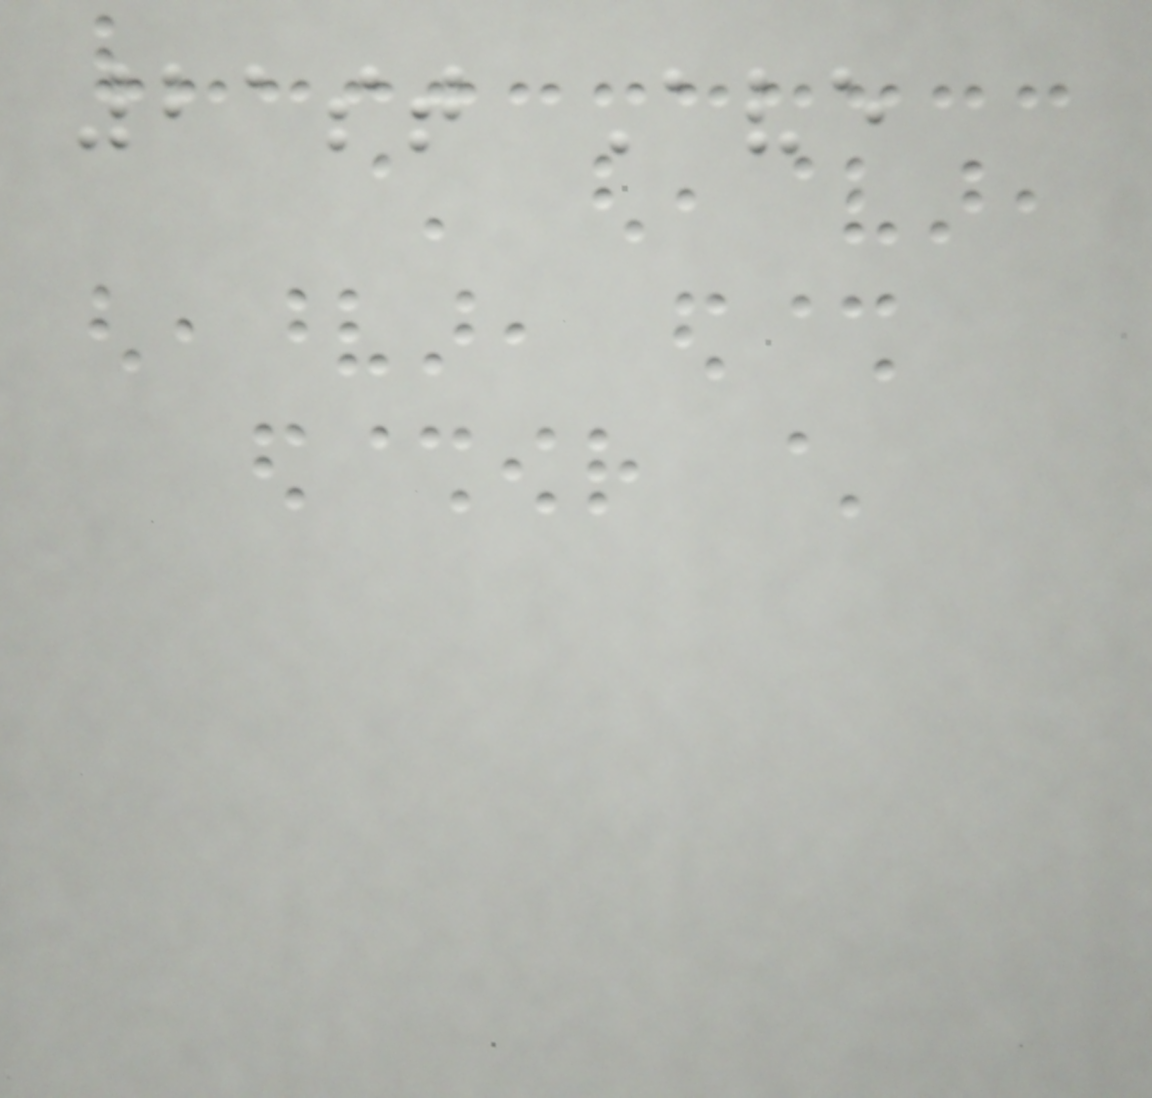21st Ave
